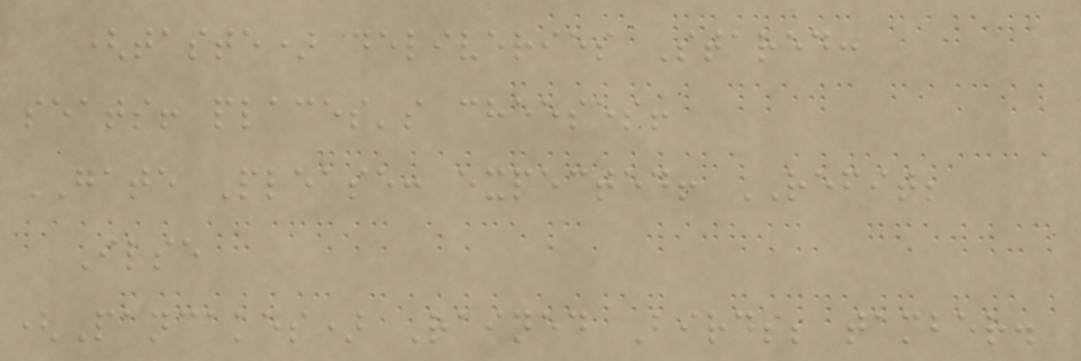(taste) deliveries Stared:
seats! places's cheeses!
GATE Please: expected! REFIT;
Ilse
(Pancakes) Rained Birds; tamber.
